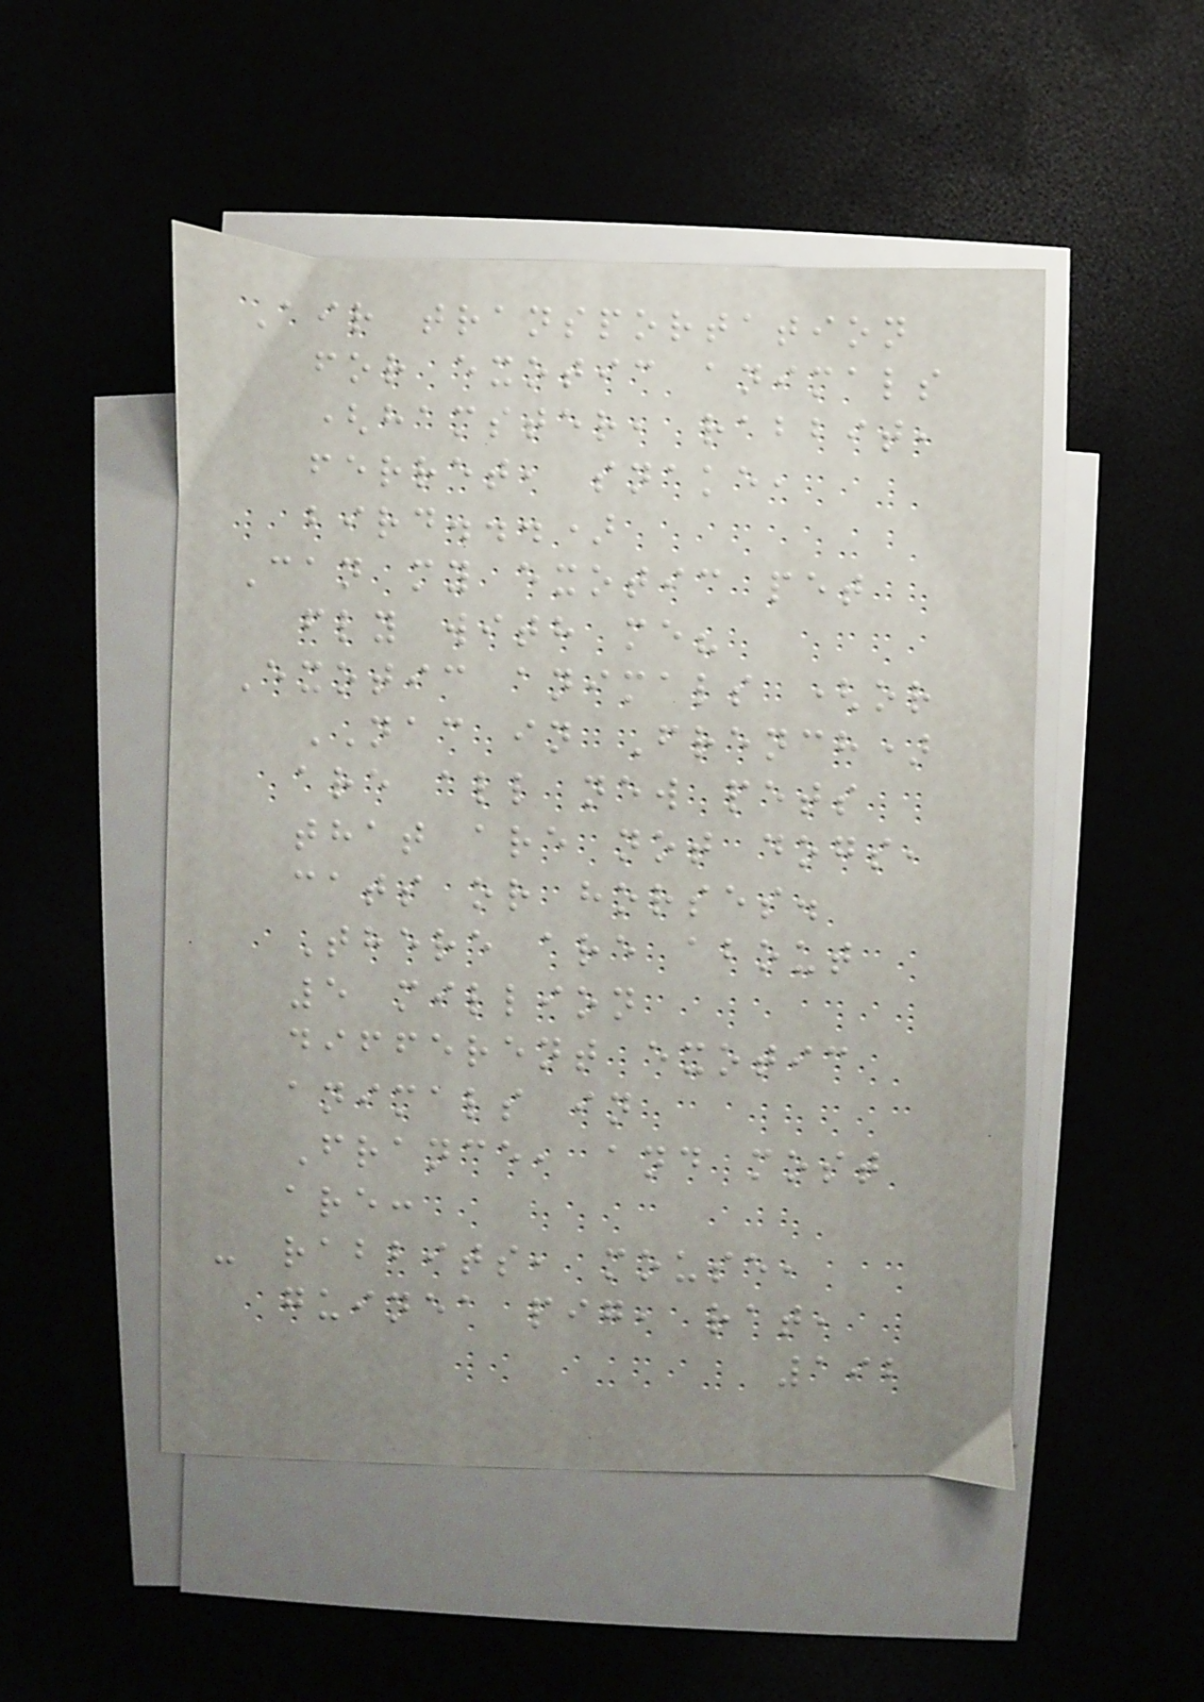Air transportation
for exotic animals
(hamster, rabbit,
ferret, snake,
bird...)
Can my exotic pet
fly with me?
Exotic animals (or
NAC in French)
are all new pets
that are not dogs,
cats or horses.
There are about
5 million
different exotic
animals in
France, and most
are:
- rabbits, mouse,
guinea pig, rat,
192
